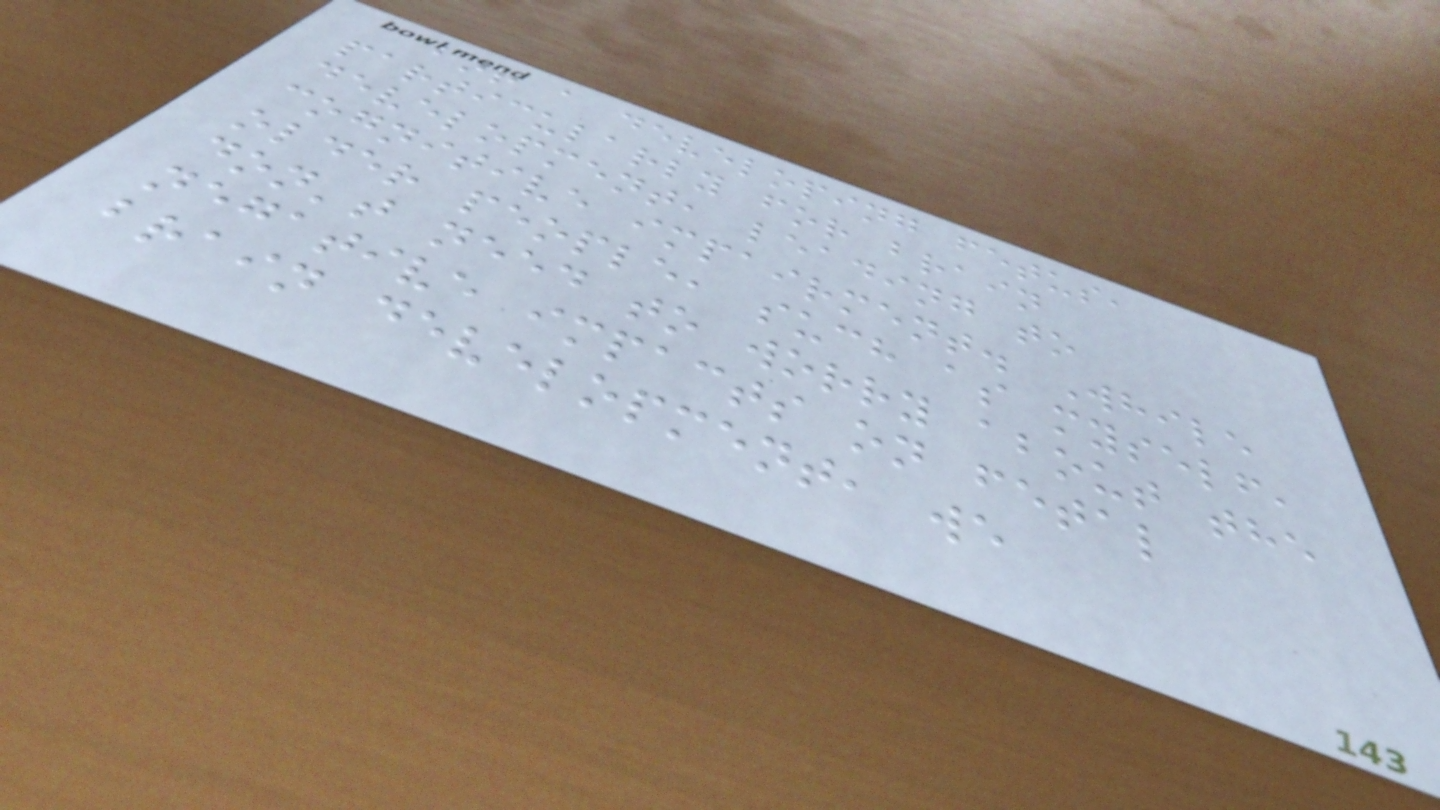for a developing fetus,
particularly for brain
development, leading to
cognitive impairment. While
older people, such as myself,
don't need to worry about the
negative impacts on fetal
brain development, we
